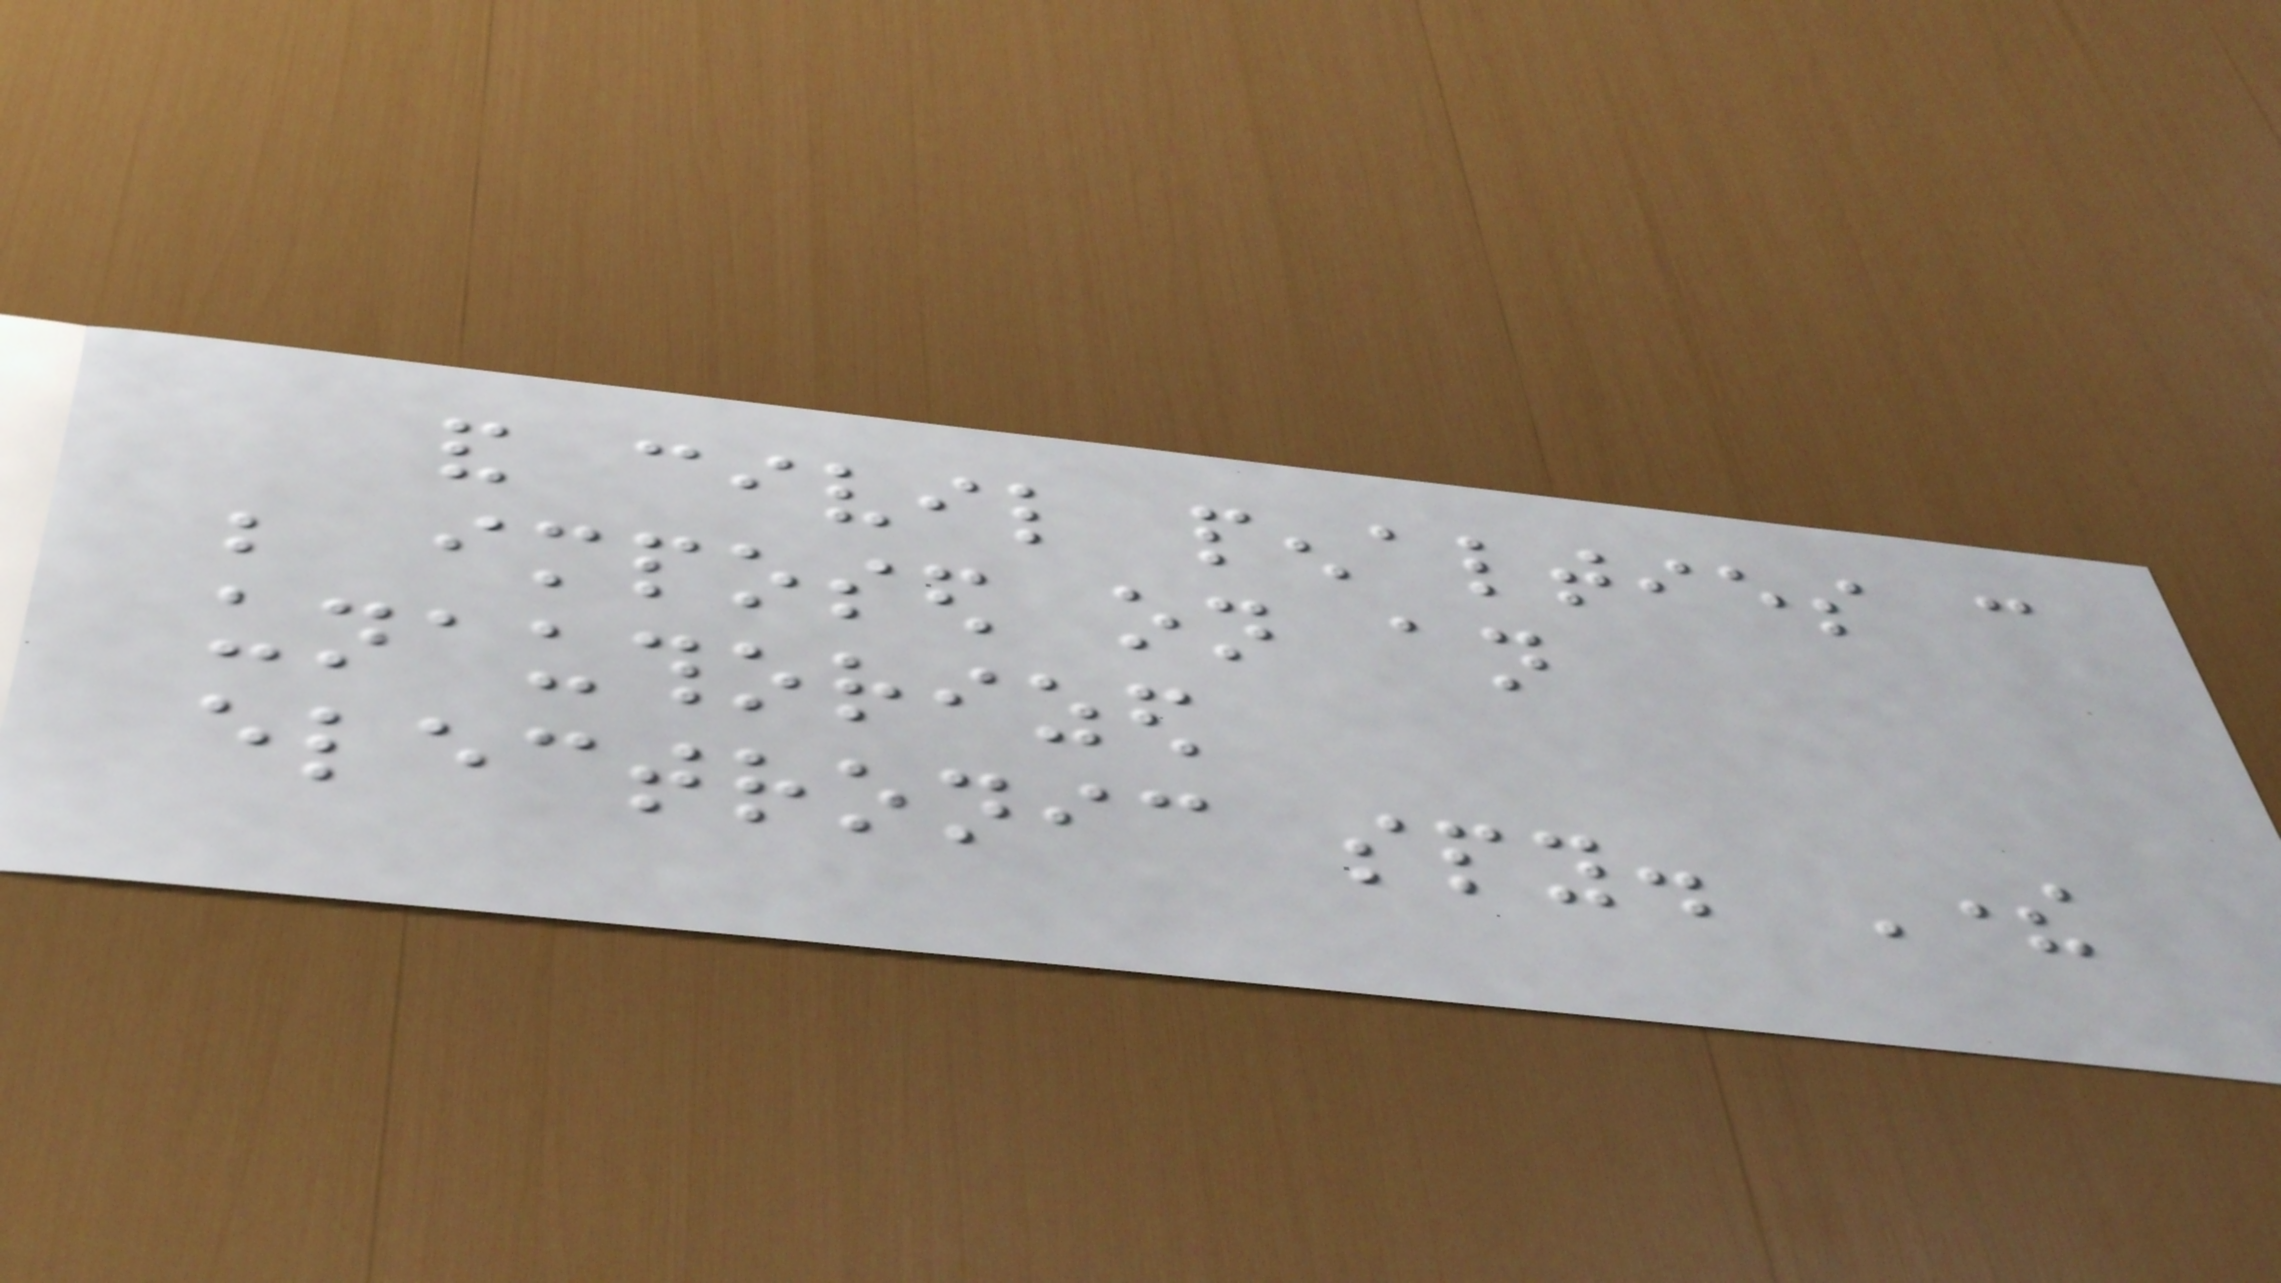and civil penalties can
be imposed on an
unauthorized
electronic spy. There
